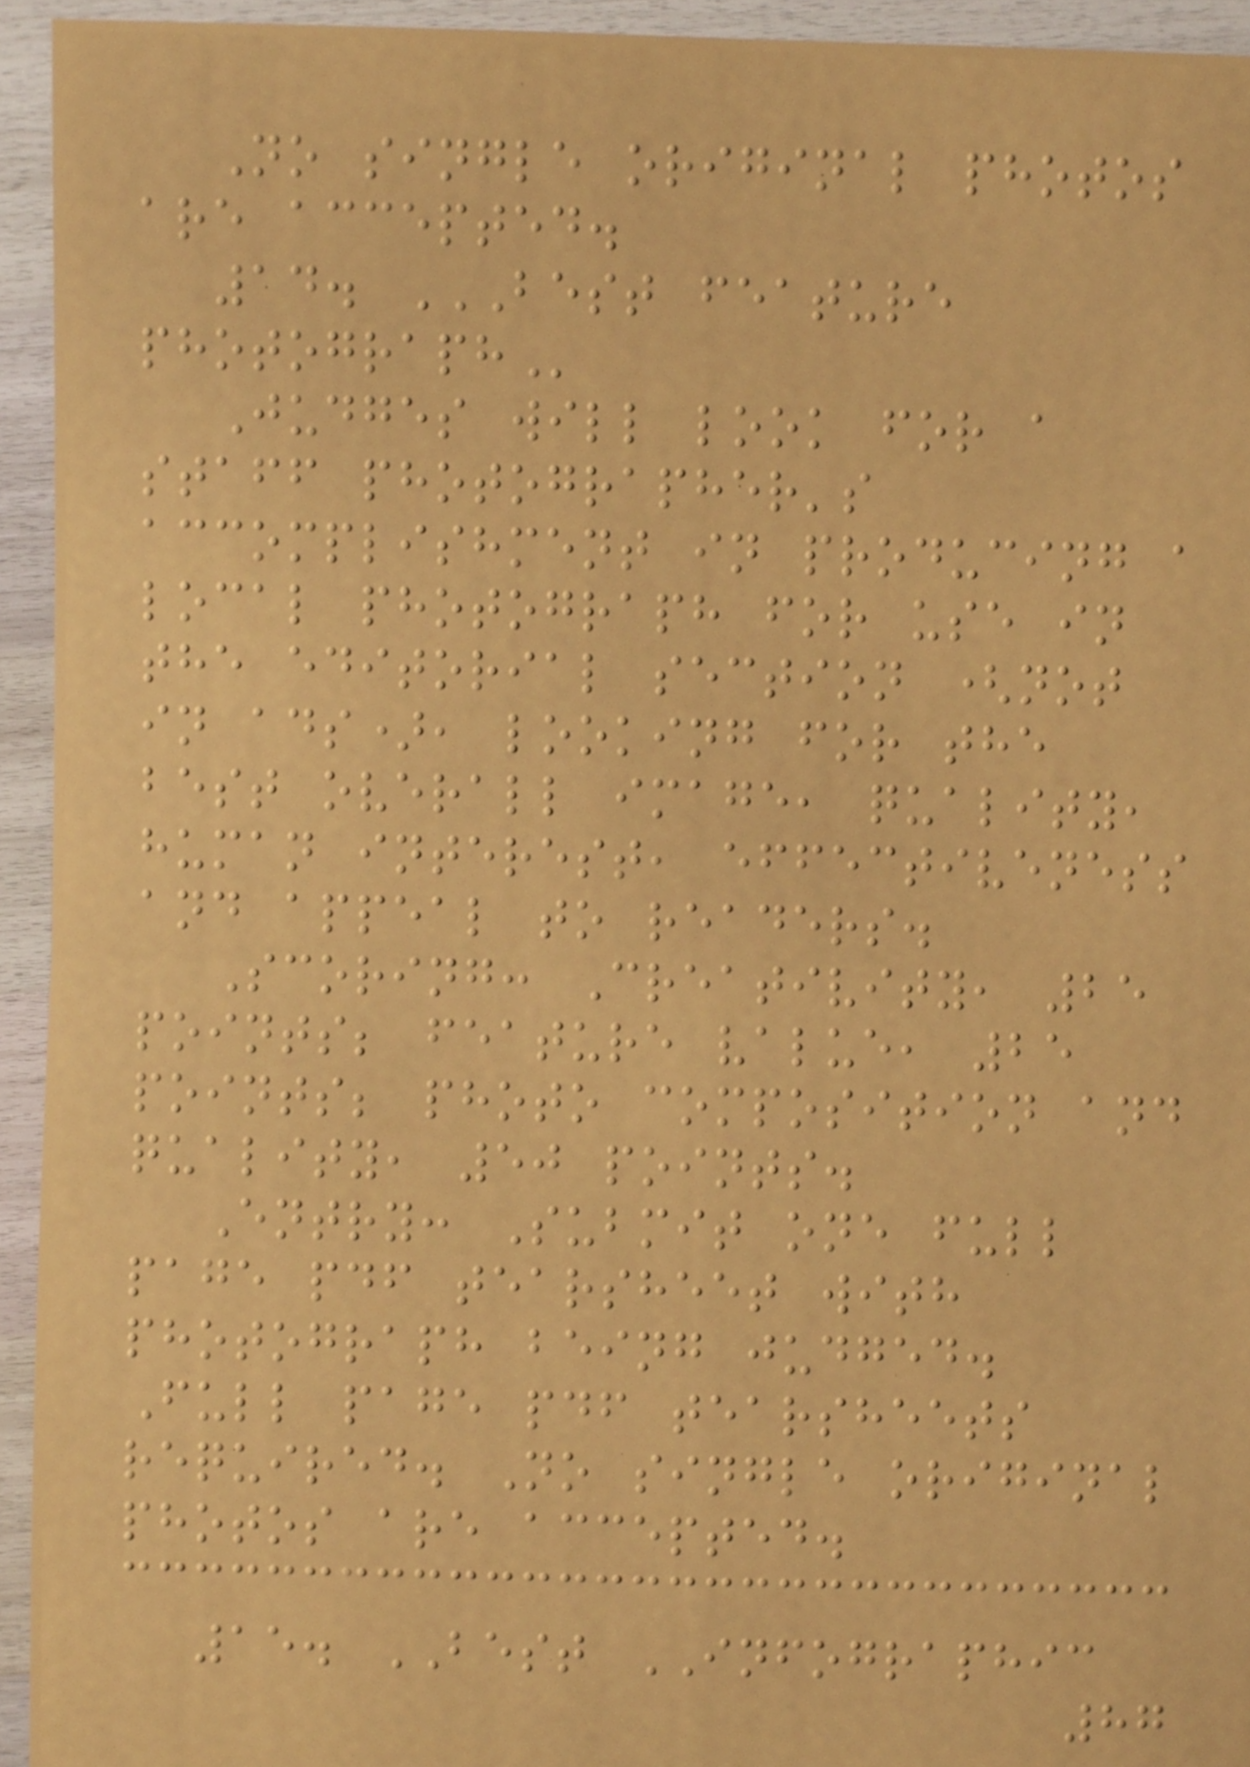No single original photos
are accepted.
14. BEST FEATURE
PHOTOGRAPH
Judges will look for a
staff photographer's
accomplishment in producing a
local photograph for use in
the editorial section (not
in ads), looking for the
best overall image, quality,
human interest, effectiveness
and appeal to readers.
Scoring: Creativity, 25
points; feature value, 25
points; photo composition and
quality, 50 points.
Entry: Submit one full
page pdf tearsheet with
photograph being judged.
Full page pdf tearsheets
required. No single original
photos are accepted.
15. BEST INFOGRAPHIC
87
